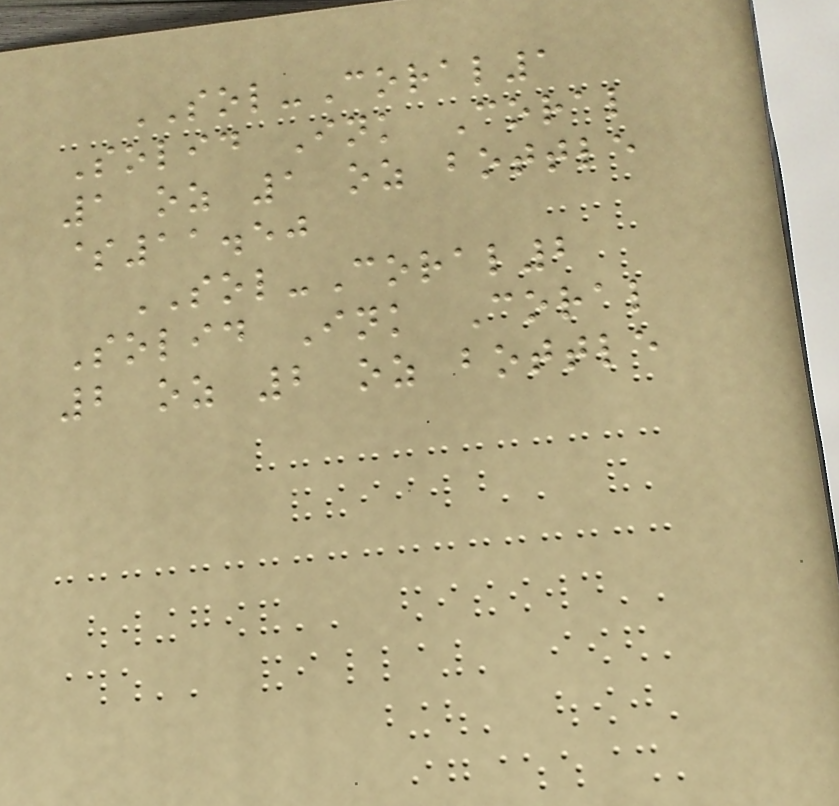SOL-Coral1
Solid Ink Coral
1 oz 1 oz bottle
$11.50
SOL-Coral2
Solid Ink Coral
2 oz 2 oz bottle
